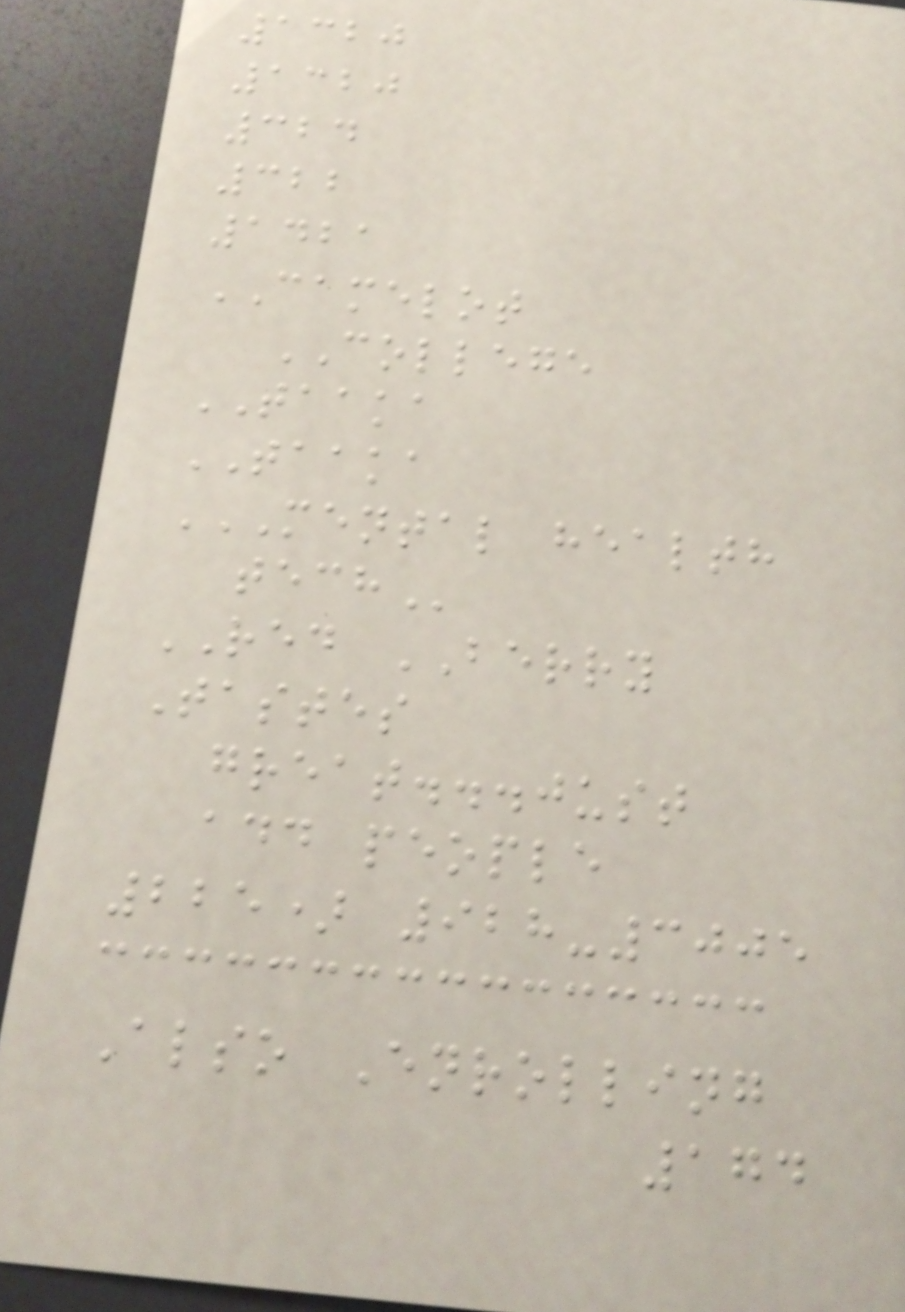1320
1320
324
322
1421
CAMELOT
COLLEGE
TAAKA
TAAKA
MENTAL HEALTH
TECH
RED BERRY
Tastes
great...just
add people
225) 928-3005
Also Enrolling
174
